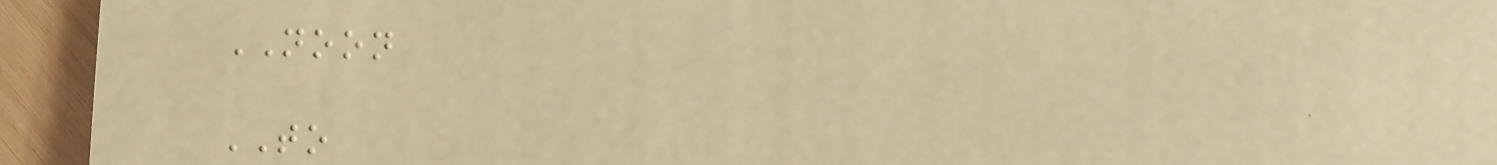NOON
TO
